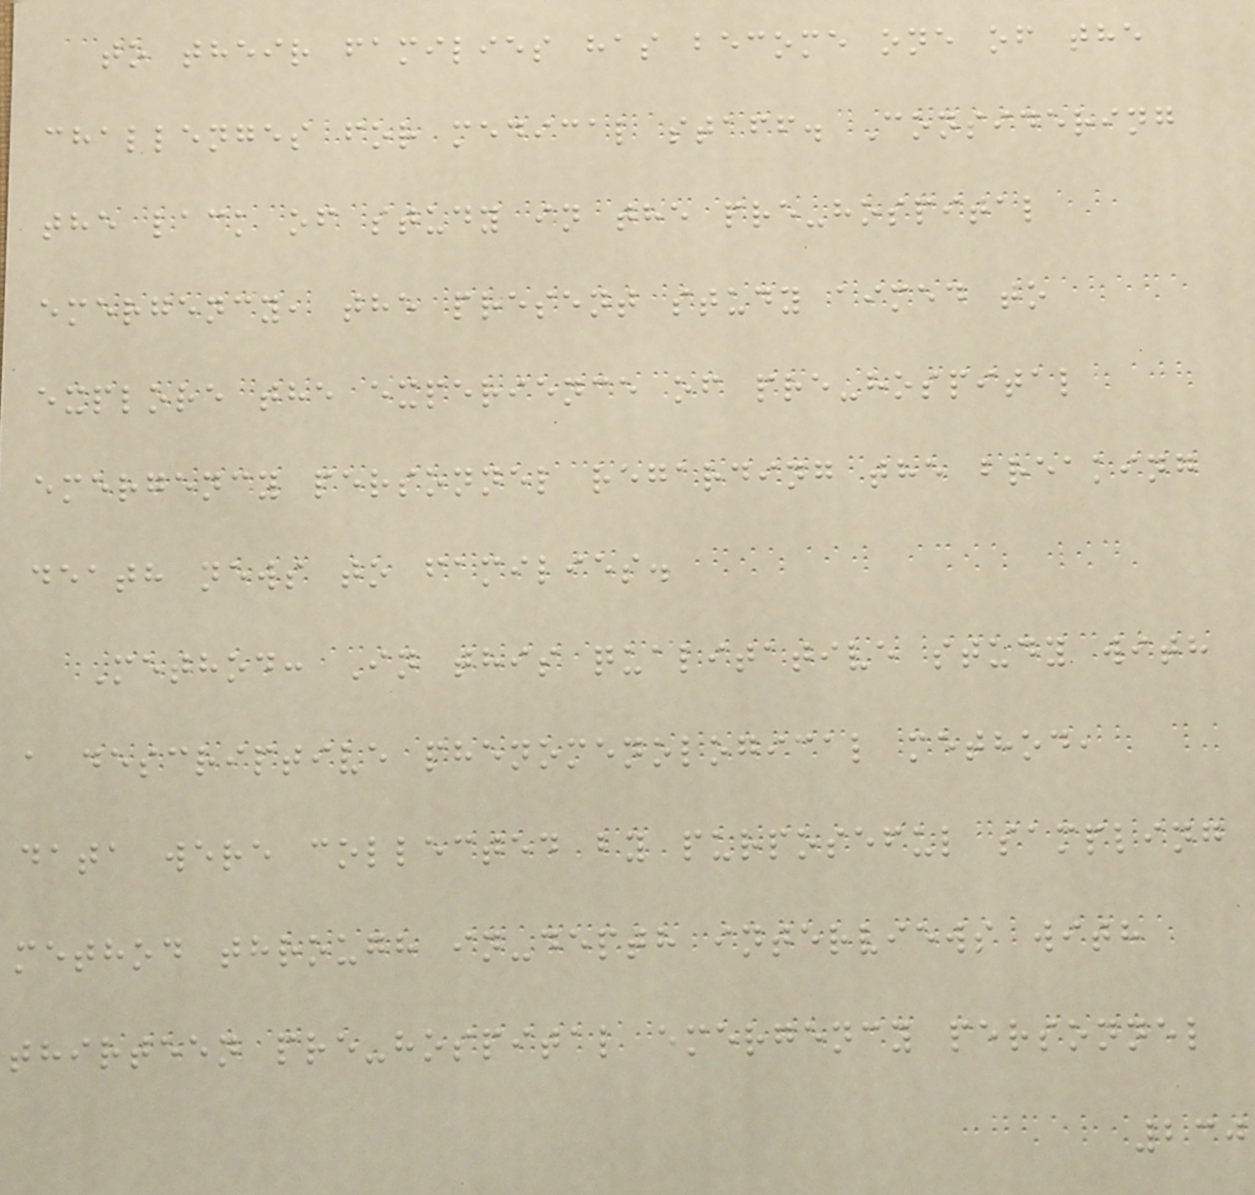to their families has become one of the
challenges for medical staff. Considering
the lack of study in the pre-hospital
emergency, the present study aimed to
explore the experience of pre-hospital
emergency personnel regarding the breaking
death news to families.
Method: In this qualitative study with
a descriptive phenomenological method,
data were collected by purposeful sampling
method through in-depth interviews with
thirteen pre-hospital emergency personnel
230
